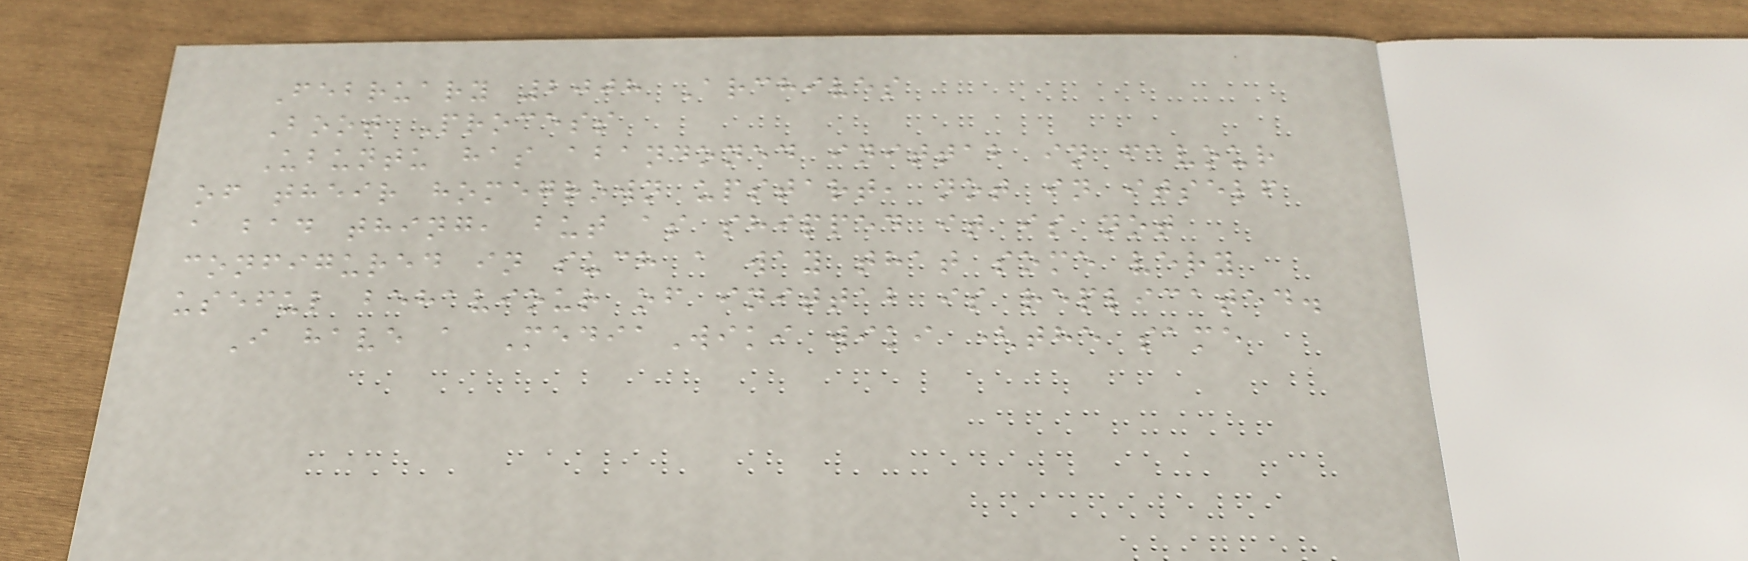February 2008 Archives
Boot Process
Ubuntu has abandoned inittab in favour
of their homegrown upstart, not in itself
a bad thing, but as shipped it is not
configured in such a way that some very
useful behaviour of inittab is replicated.
I have a MediaWiki wiki (the same
